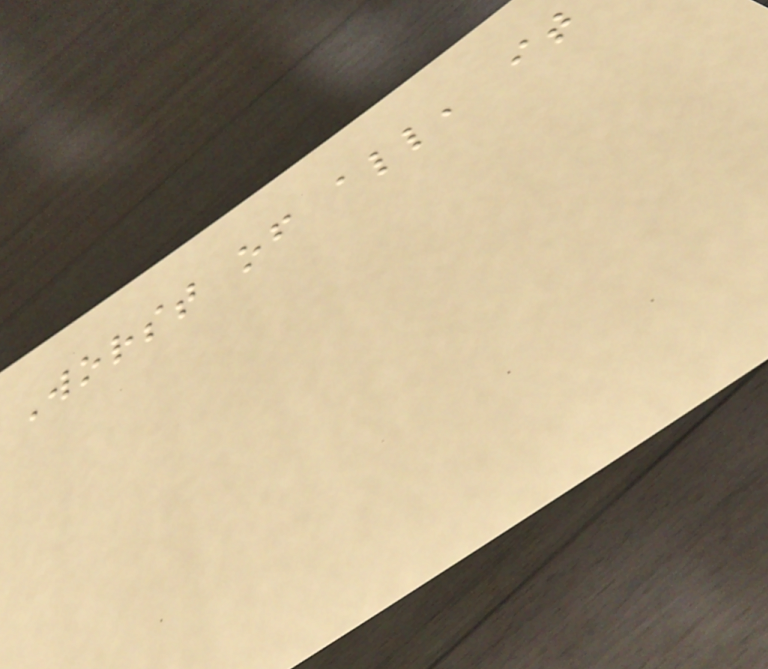Worst of all, it
